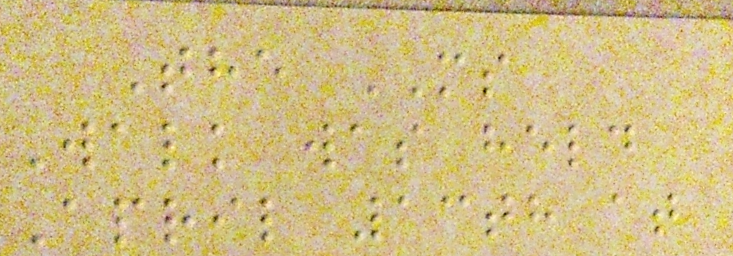The MS
Walk was held
April 13th at
